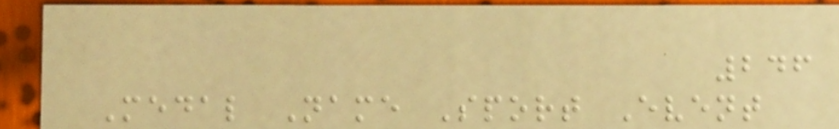246
Medal Name Sport Event
